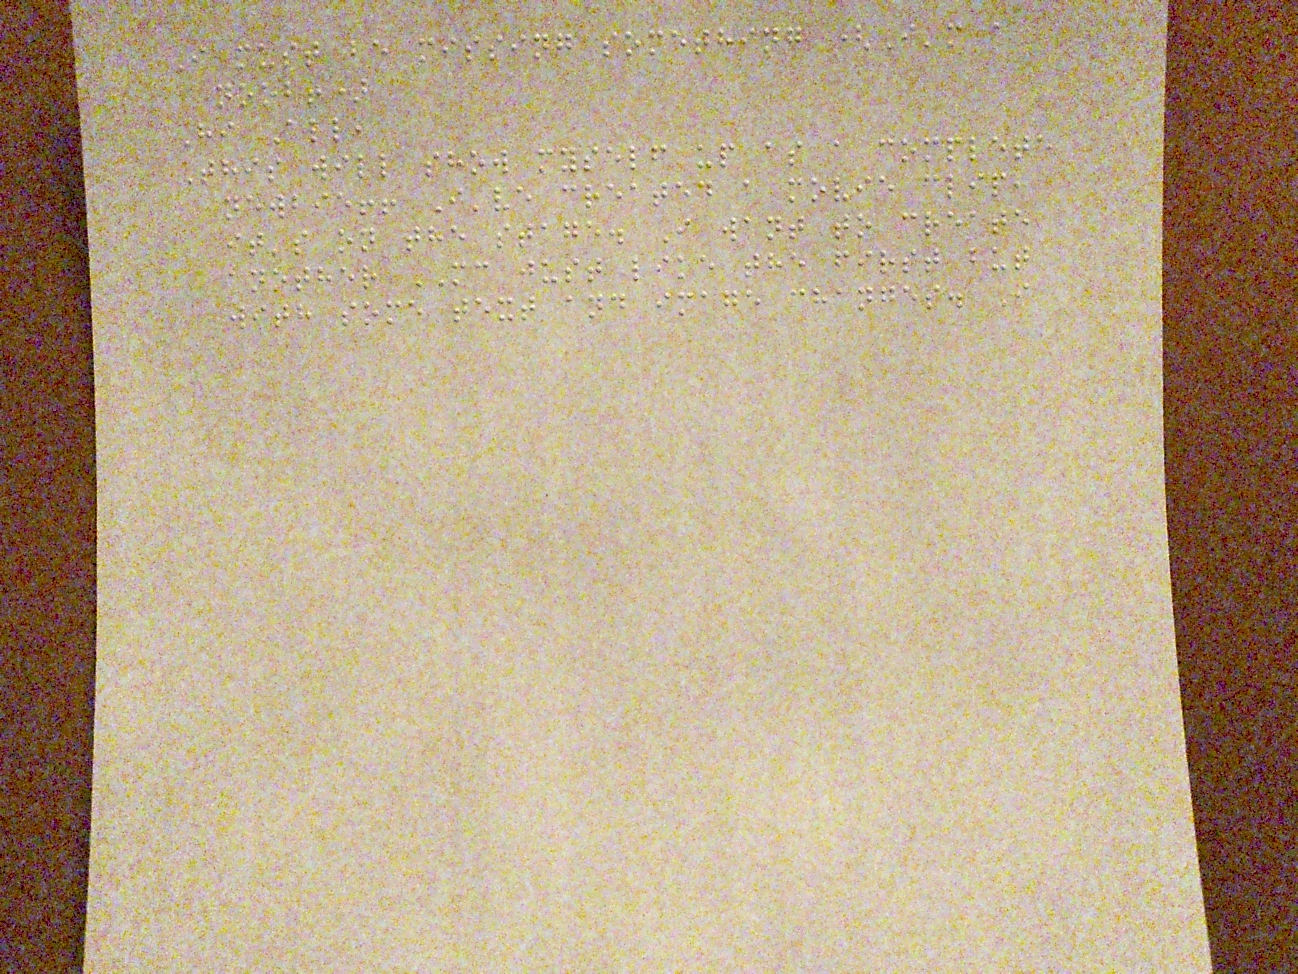I must be missing something (I'm a
noob!)
Hi All,
This will show myself up as a complete
newbie!! I've created a movie clip,
it's on the stage. I want to create
another MC just like the first but
with some text and image changes. I
